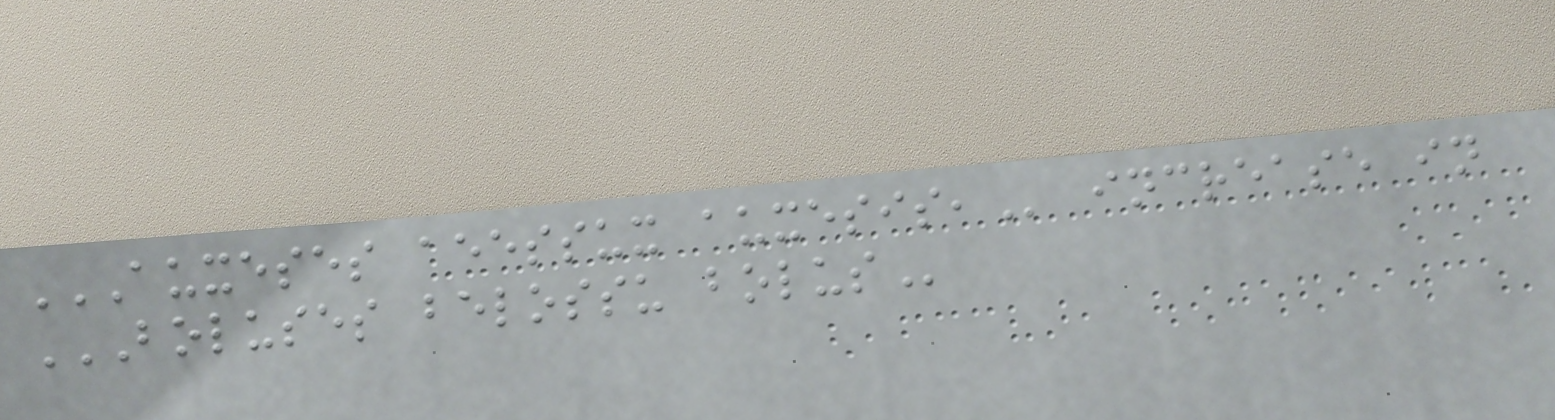AUXESES AEESSUX AUXESIS, increase in
BOLUSES BELOSSU BOLUS
